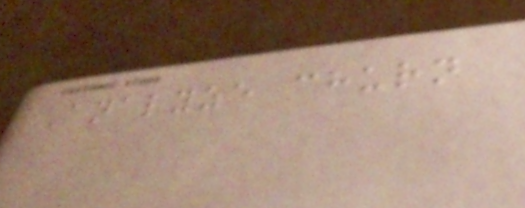Analyze churn
